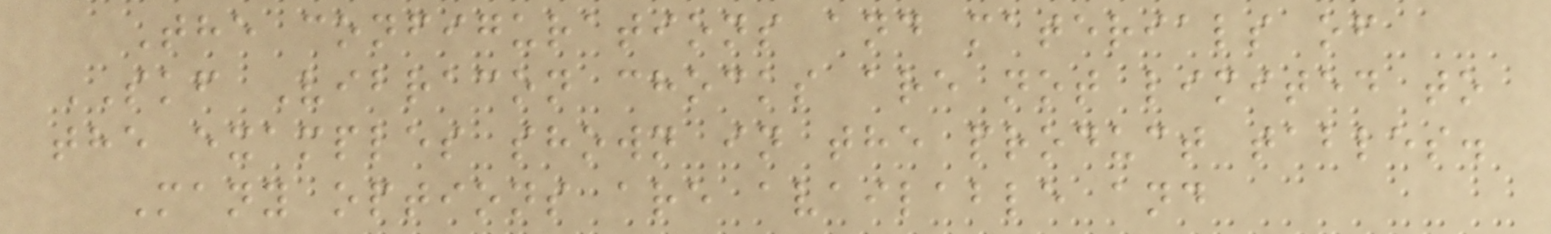The configurations and materials of
SKF Vibracon chocks are not limited to
the examples shown in the product tables.
Many options are available and
